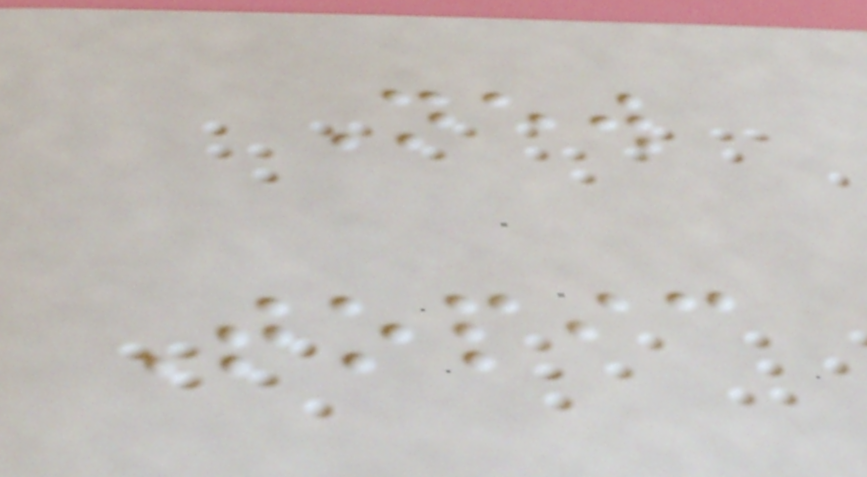New
Topic
